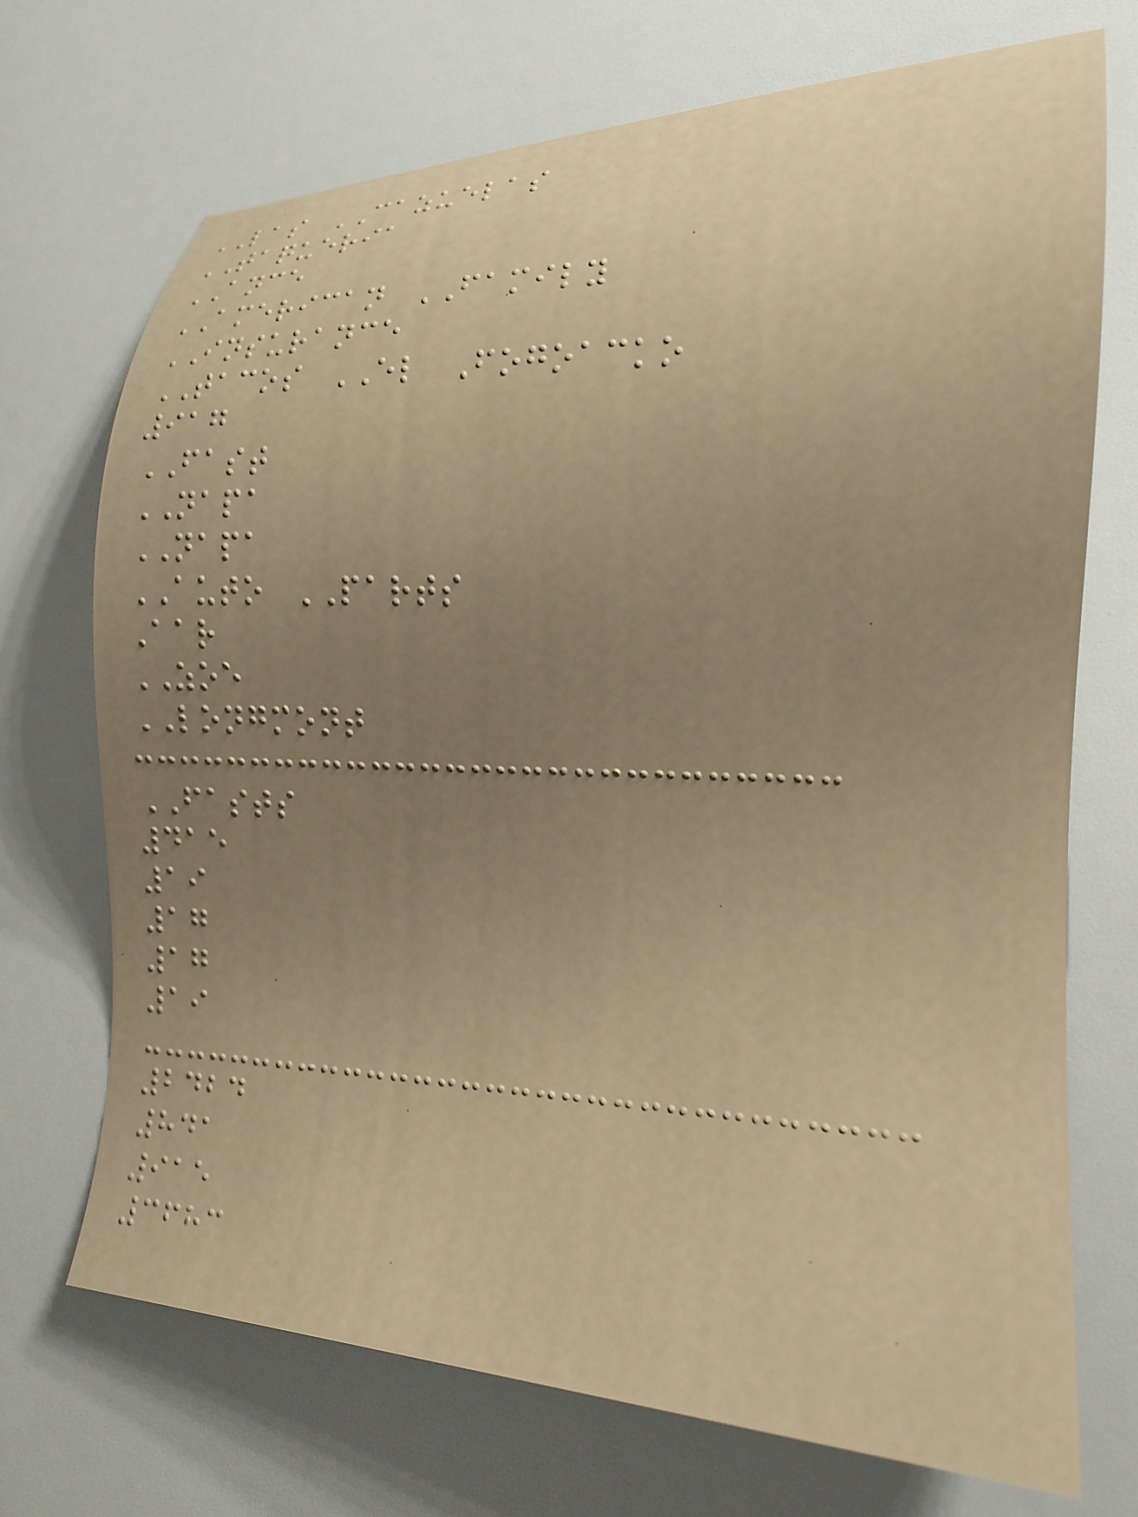LAS CAZUELAS
TAQUERIA
ANCE
AMERICAN FAMILY
INSURANCE
TACOS EL Fogoacko
917
FAST
NAPA
NAPA
AUTO PARTS
Aar
ZOE
LONGMONT
FASTS
415
19
17
17
19
2424
841
915
3683
